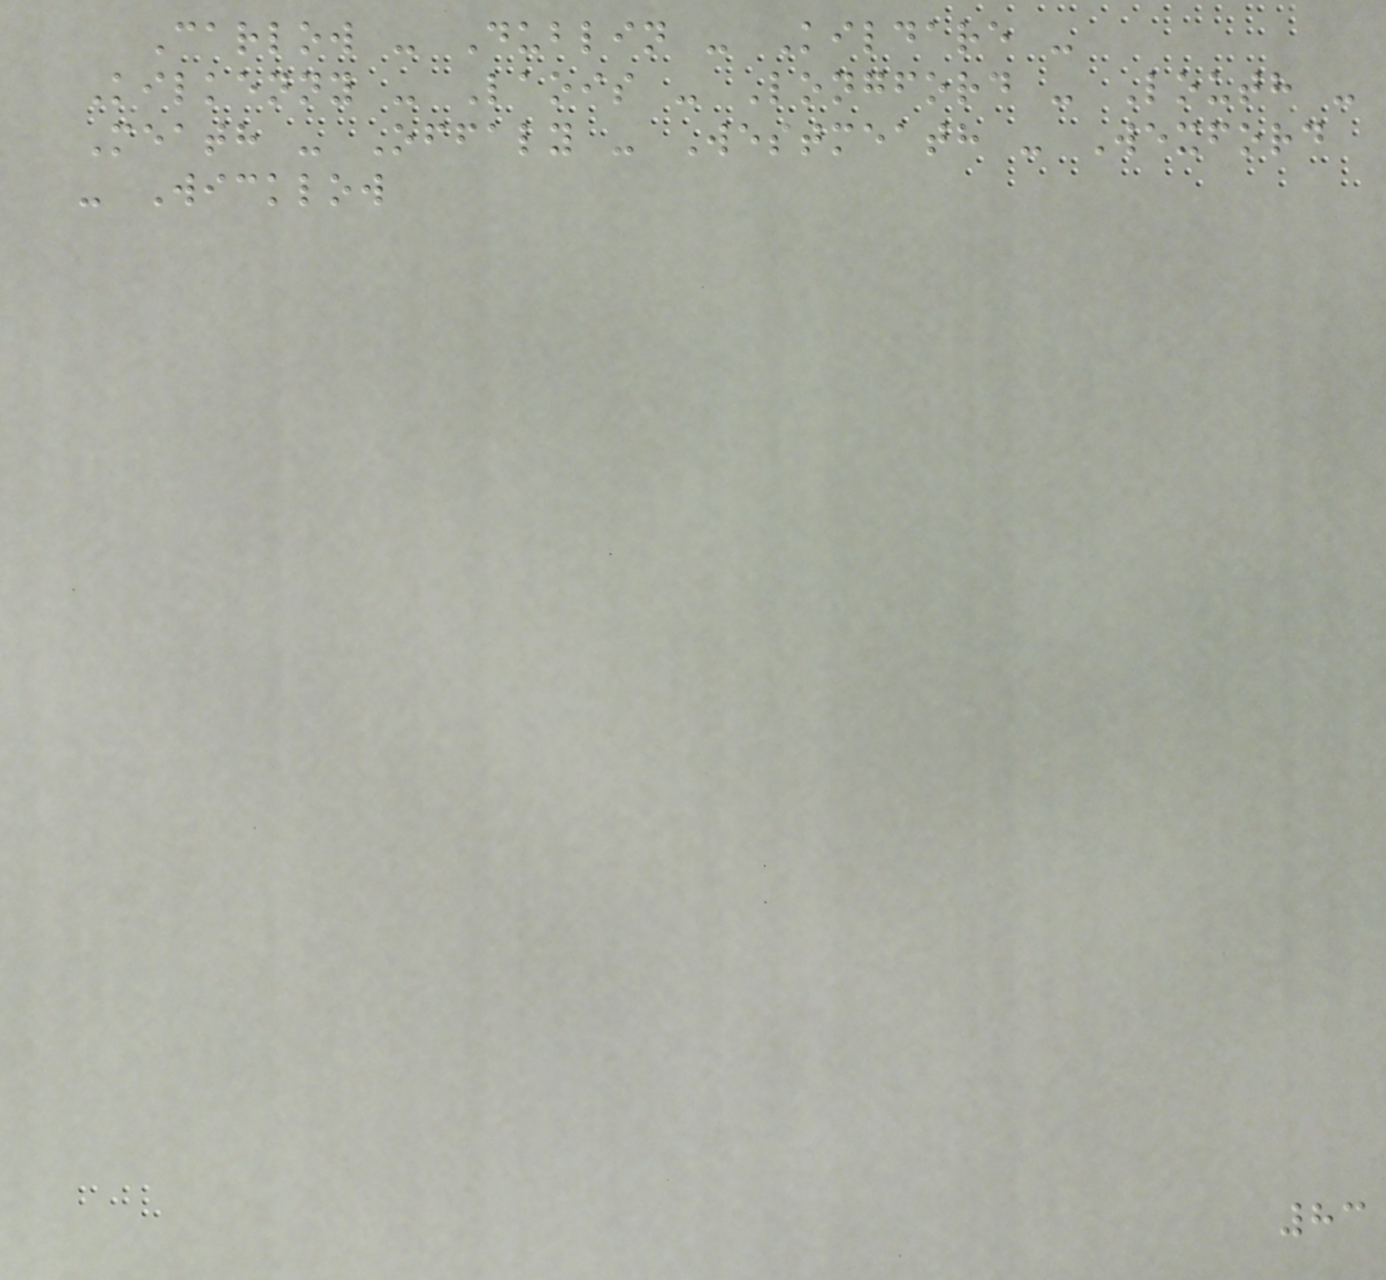Carlow - Dublin - Kildare -
Kilkenny - Laois - Longford - Louth -
Meath - Offaly - Westmeath - Wexford
- Wicklow
83
